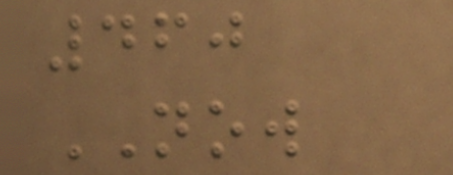460
NOW
